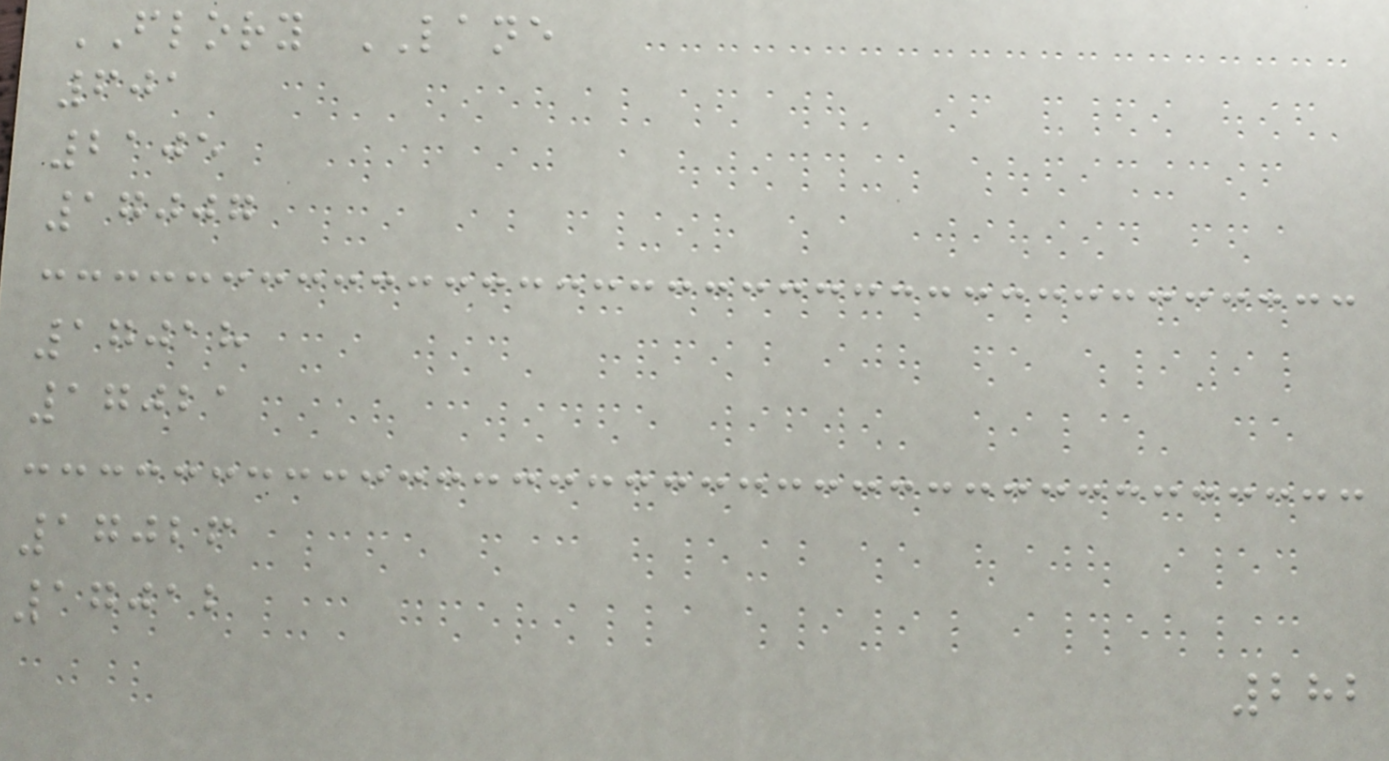FLORY LANE
601
2105
17007
17018
17021
17026
17012
282
